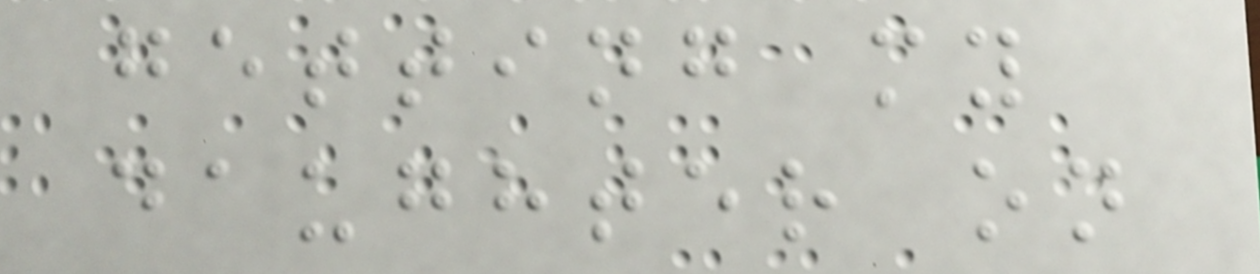getting my
daughter on
